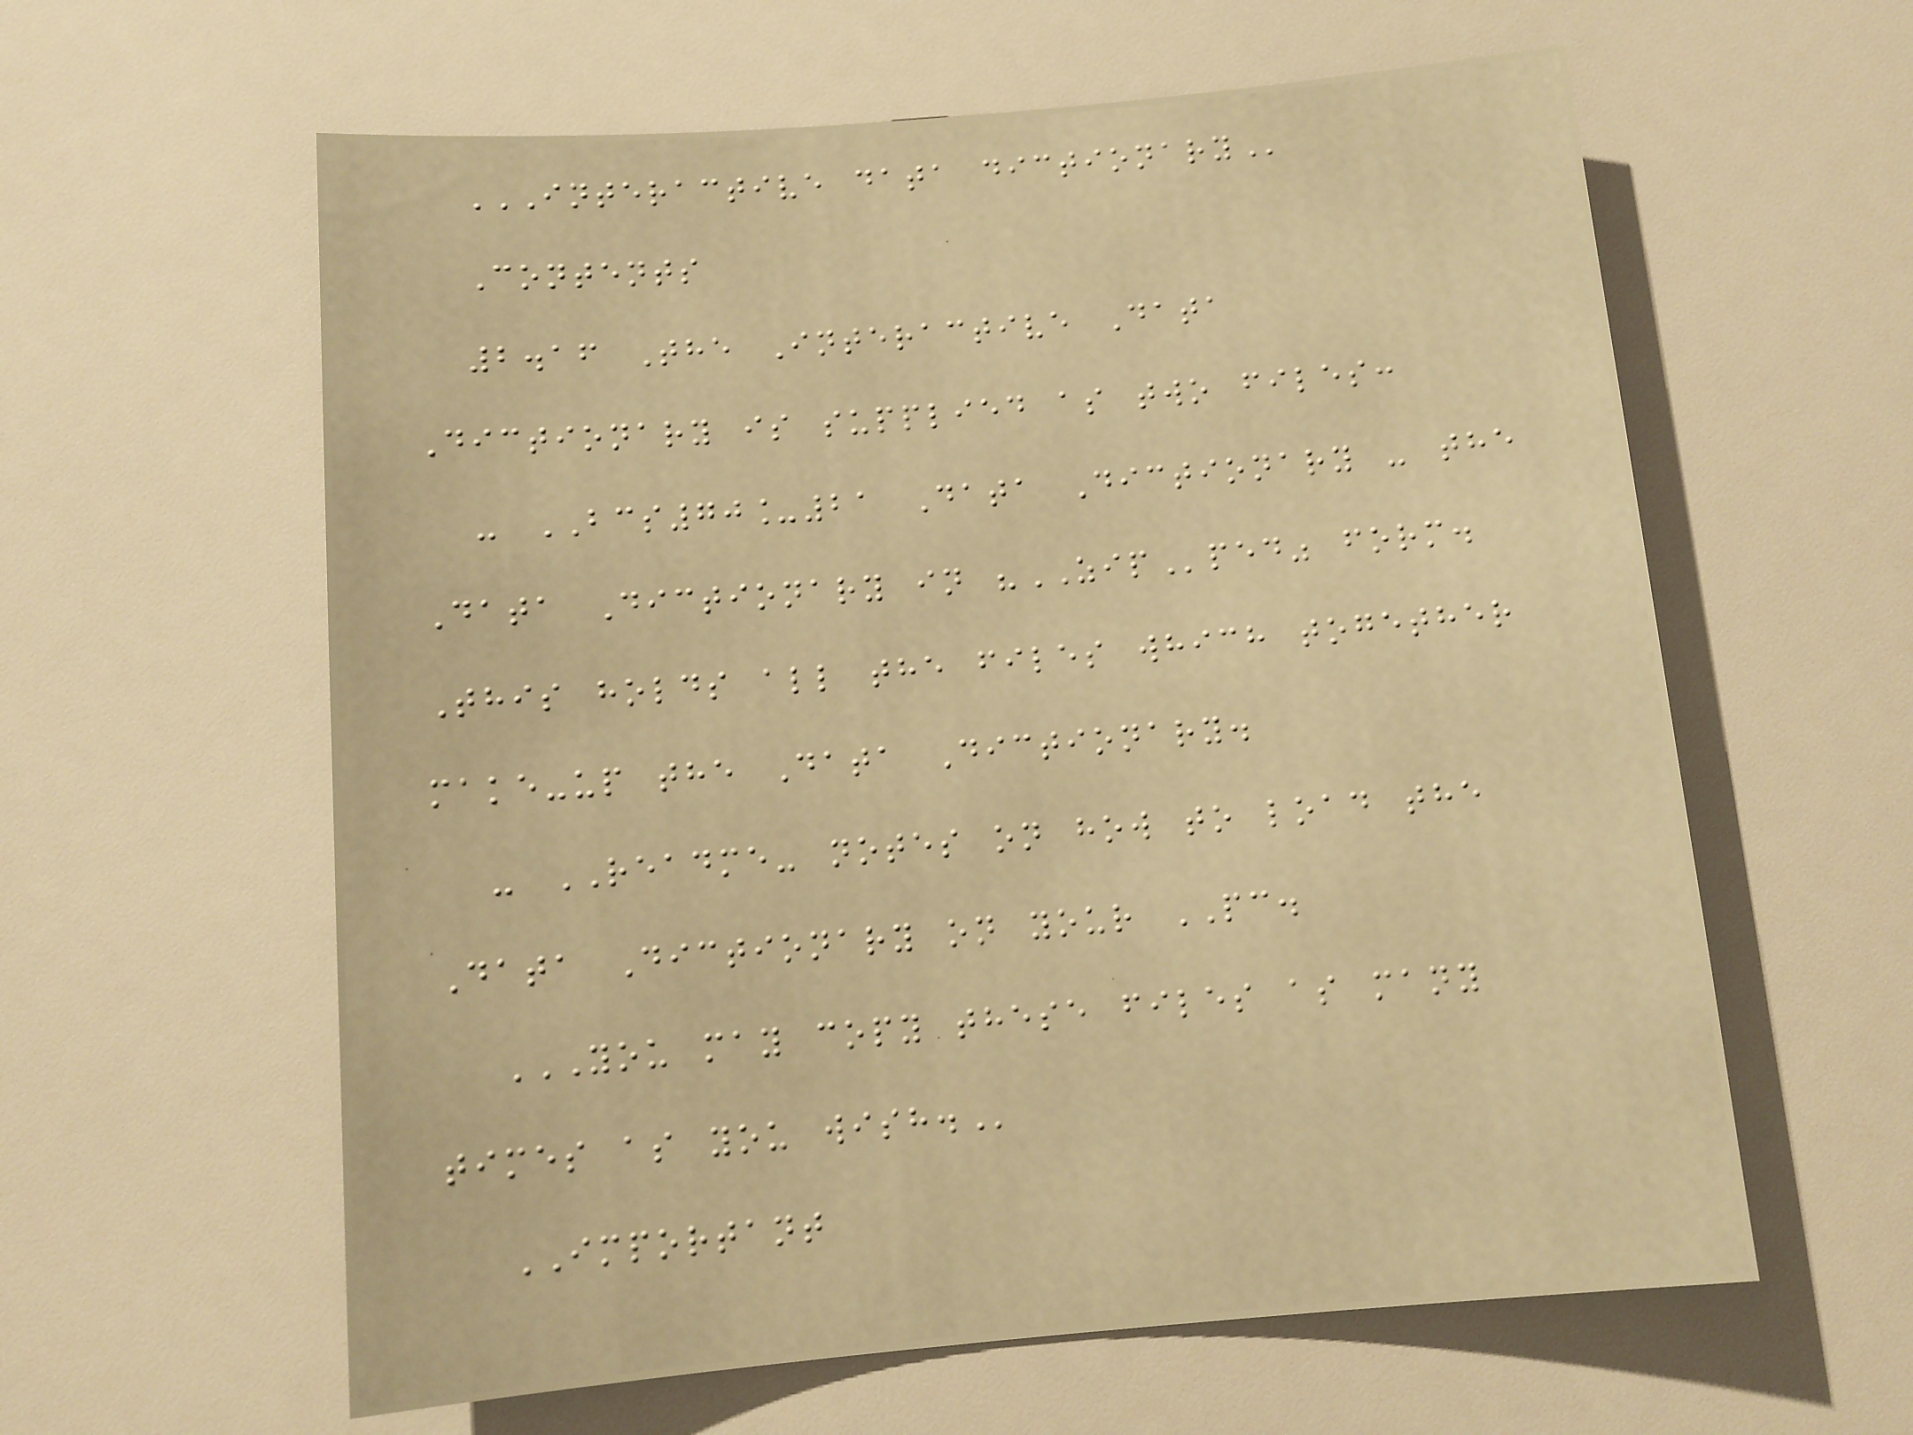INTERACTIVE DATA DICTIONARY
Contents
2.16 The Interactive Data
Dictionary is supplied as two files:
- BCS70_21 Data Dictionary - the
Data Dictionary in "ZIPped" form.
This holds all the files which together
make-up the Data Dictionary.
- README- notes on how to load the
Data Dictionary on your PC.
YOU MAY COPY THESE FILES AS MANY
TIMES AS YOU WISH.
IMPORTANT
